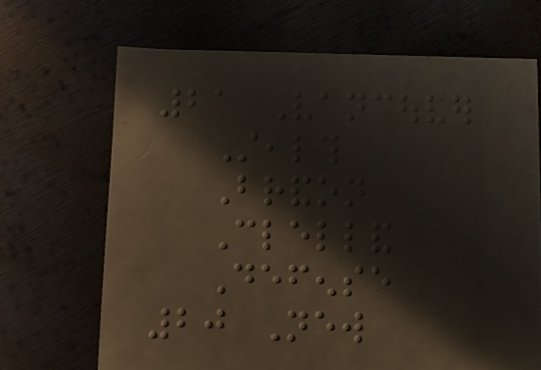21 Vancouver
Stealth
Brandon
Clelland
Defense
20 New
